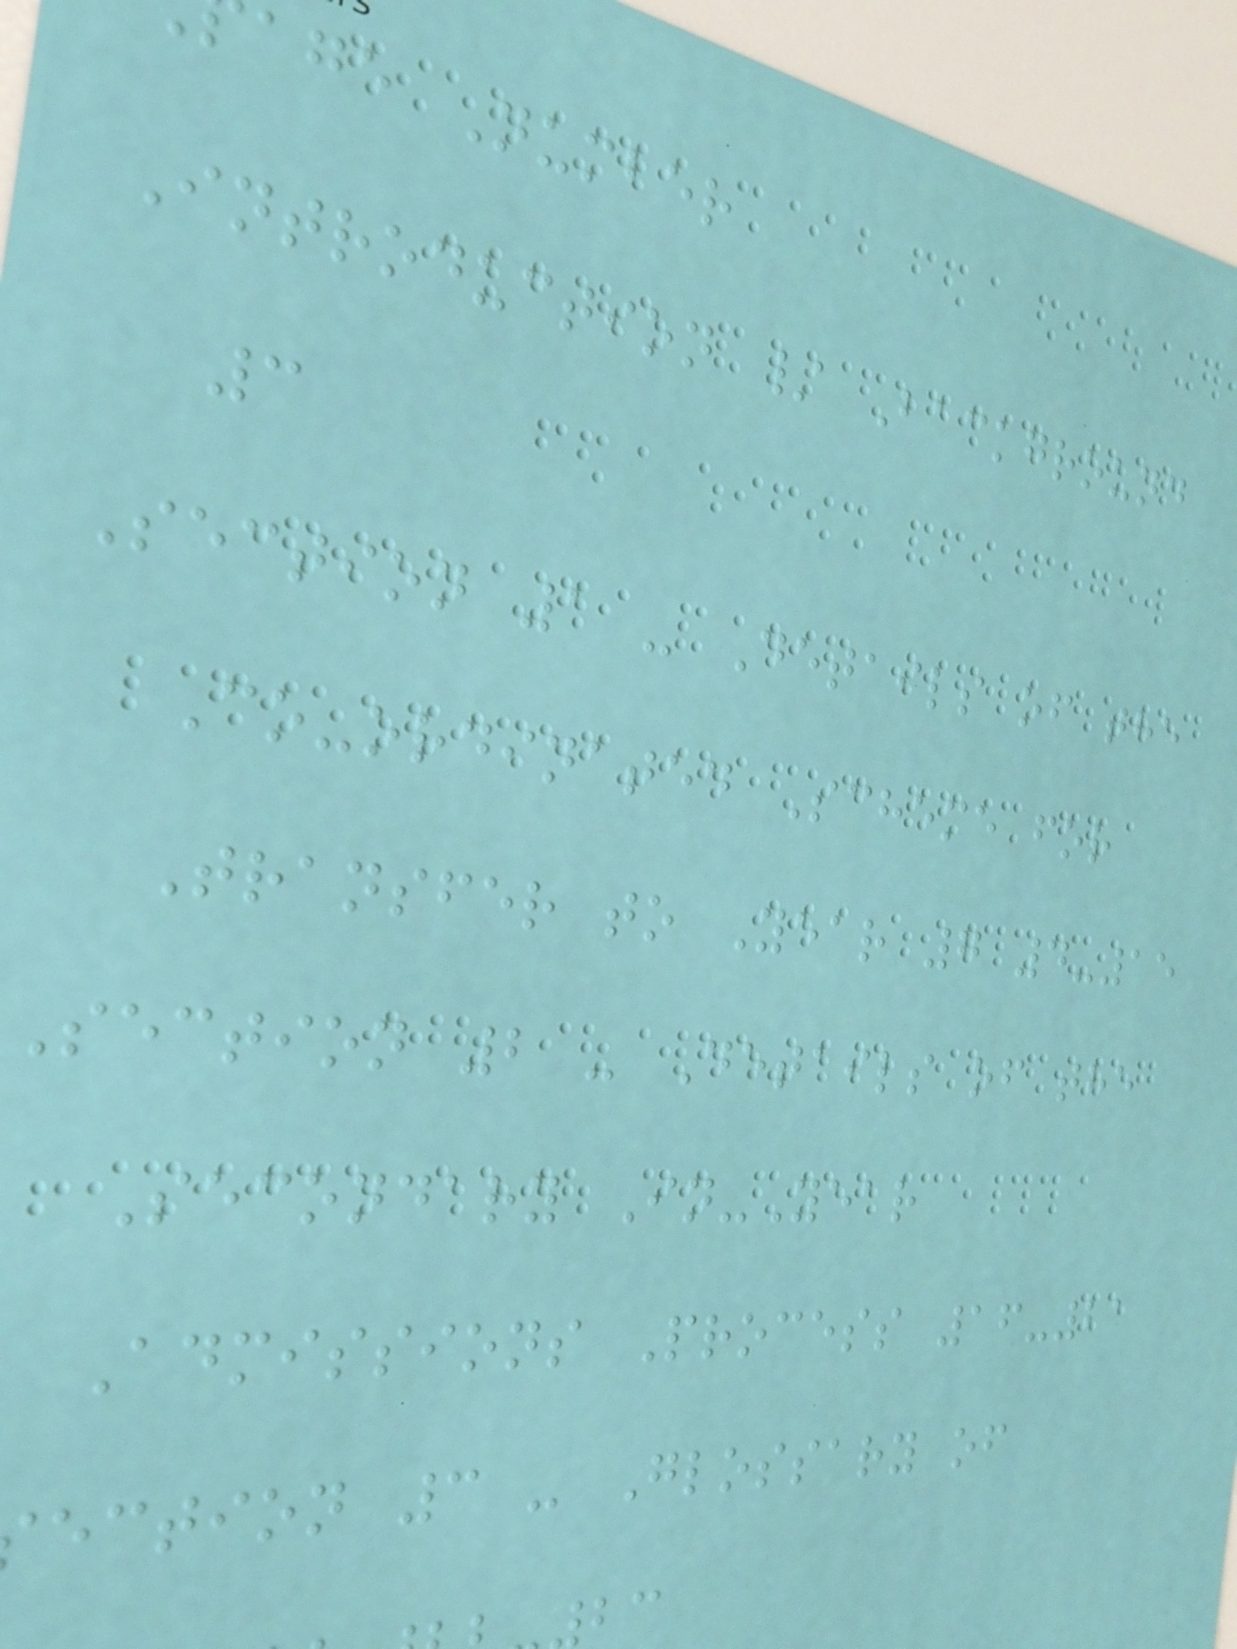age Number
Introduction / Background
3
Section 1 - Details of the
Co-ordinated Scheme for
Transfer to Year 7 4-15
Section 2 - Details of the
Secondary In-Year
Admissions Process 16-21
ection 3 - Glossary of
